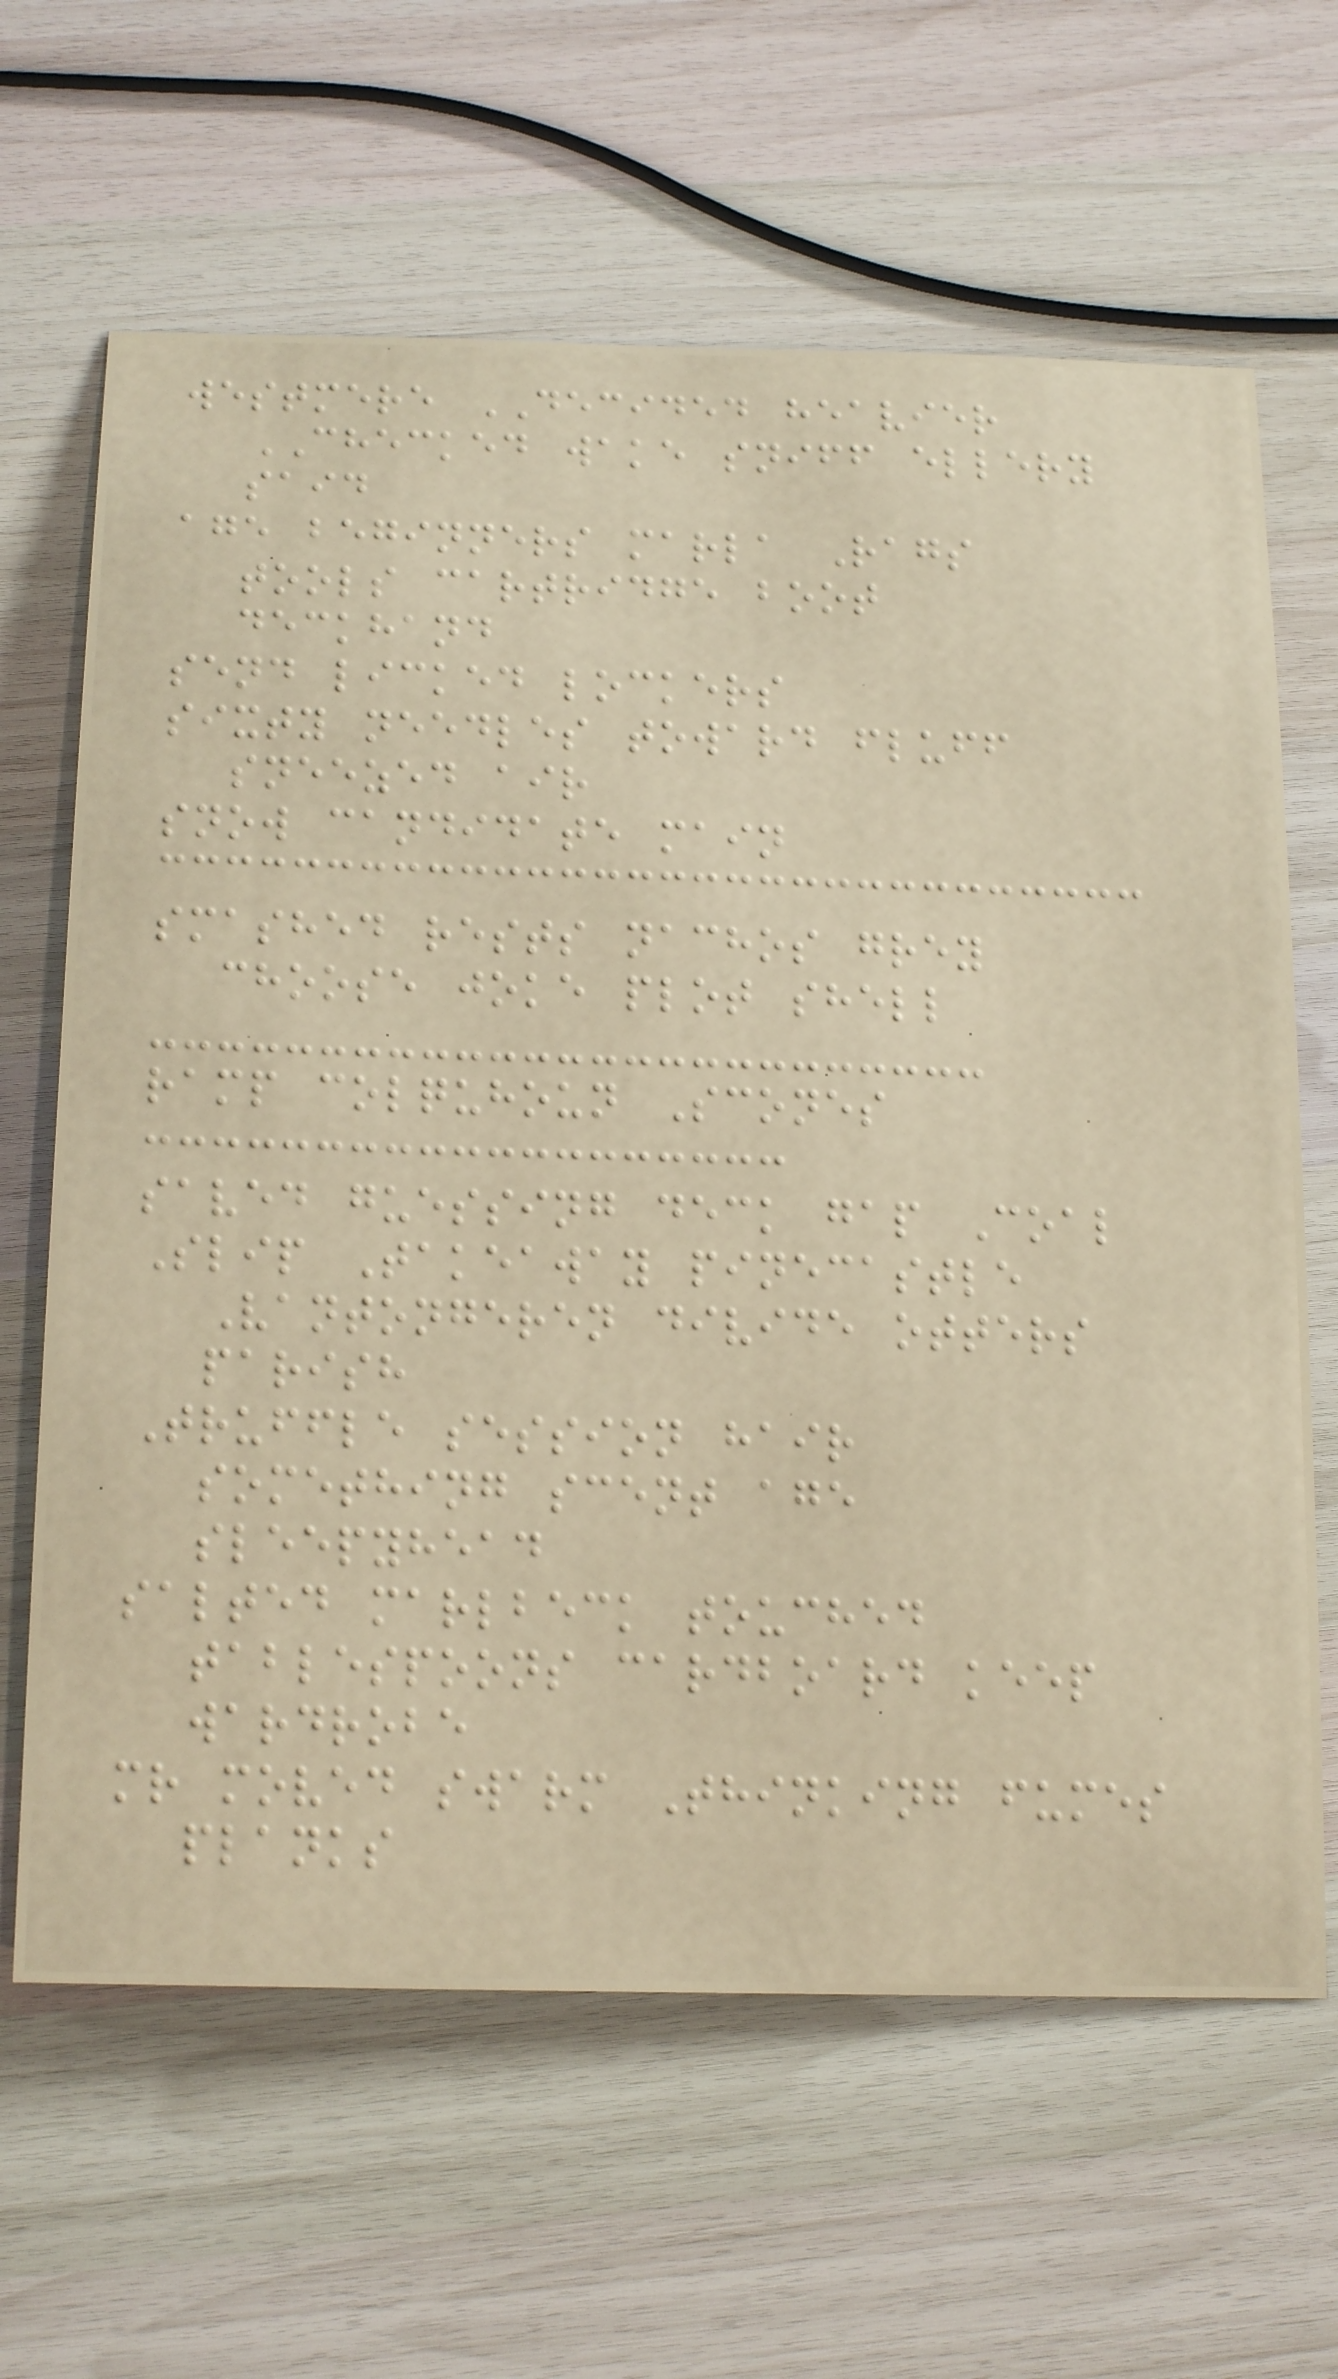westmere DECIDED heavier
CHECKED wake sniff ellery
said
age beginners marla Rags
tools cartridge boot
deckhand
send licked lockers
sixty needles toward fluff
sneezed air
snow candidate main
smashed rests nachos grey
choose joke plot shell
ramp colquhoun Scones
saved guessing deck gap Coal
Slip Takeaway pinecastle
Vantongeren divide otters
parish
Truffle session hair
something scent age
sleepyhead
salted marlbeck touched
tablespoons cardboard keep
wardrobe
mr moved swarm Thinking fumes
planks
